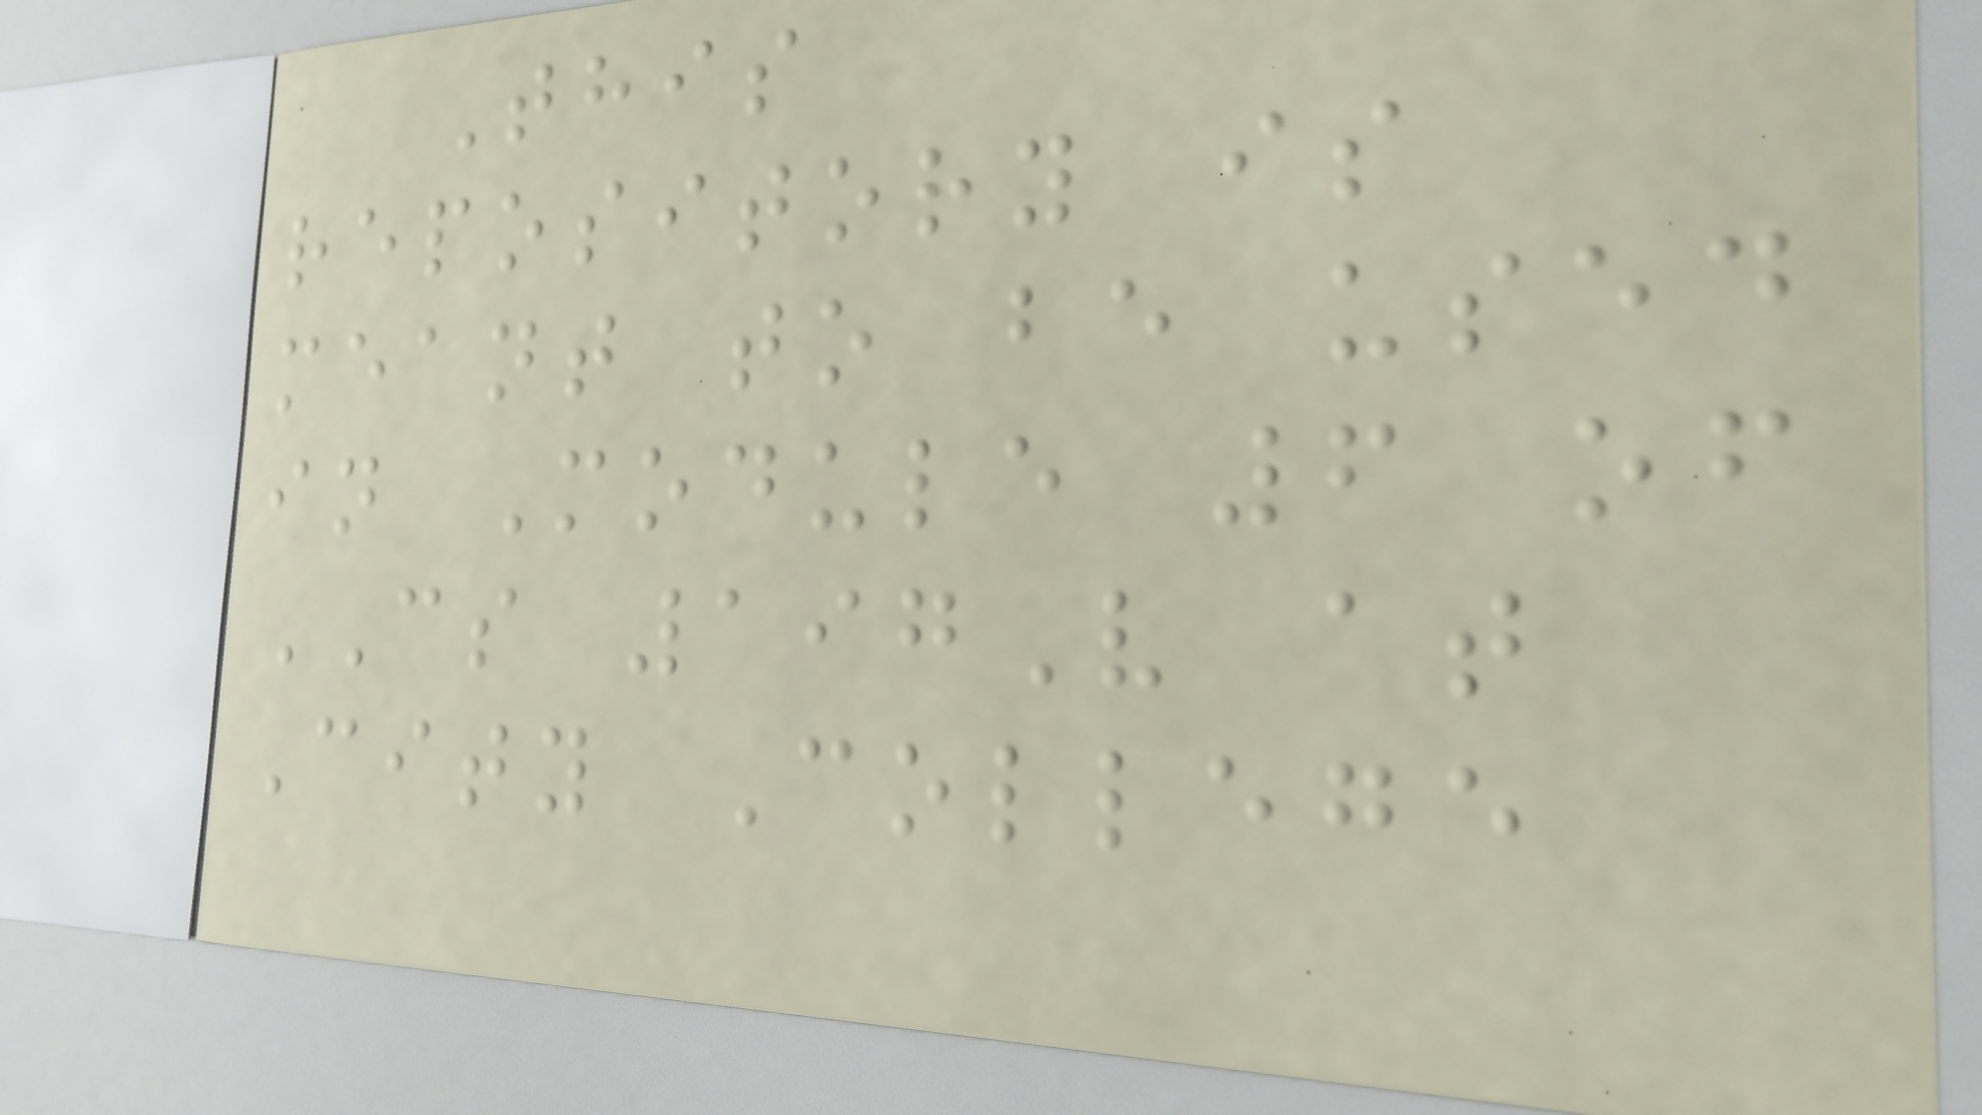This
repository is
meant to be used
in Module 6 of
CS 197V at
City College
